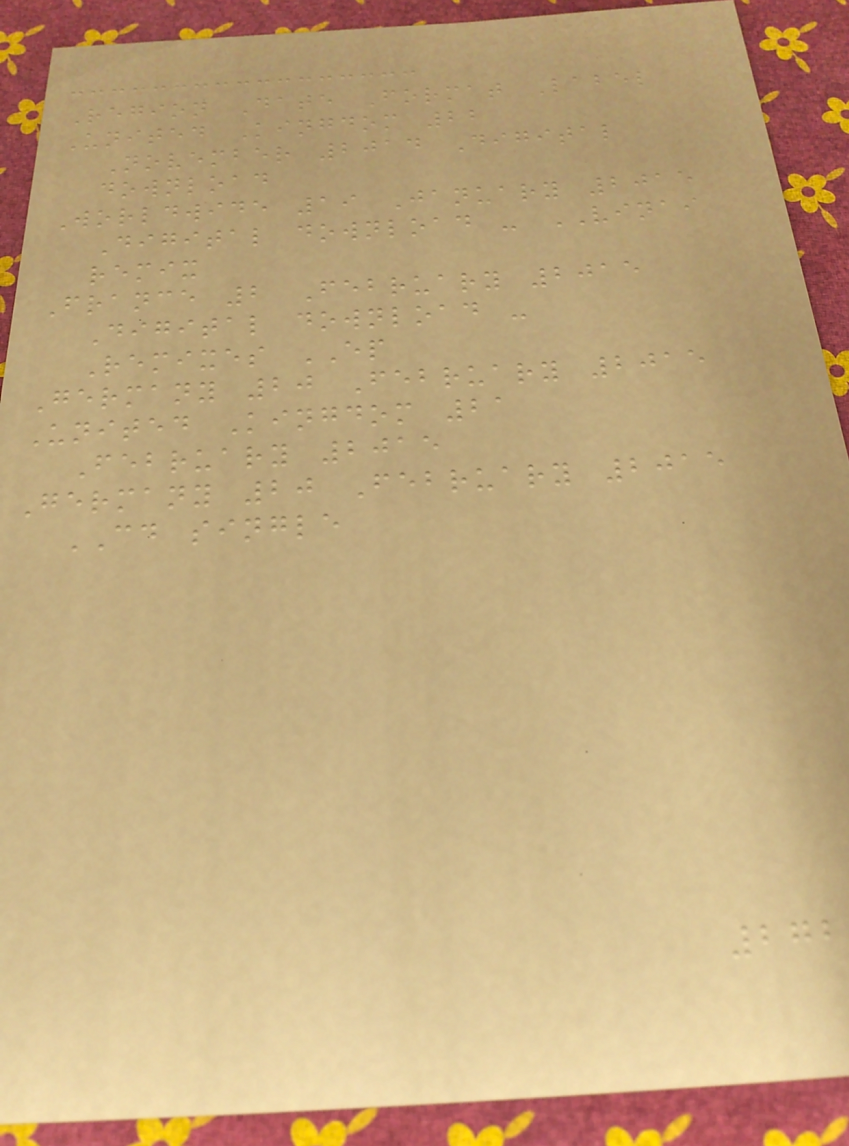Region Date Format Label
United Kingdom 22
November 2014 Digital
download
Worldwide 19 January 2015
Digital download - VINAI
remix
France 2 February 2015
Digital download -
Remixes EP
Germany 20 February 2015
United Kingdom 21
February 2015
Germany 20 February 2015
CD single
272
